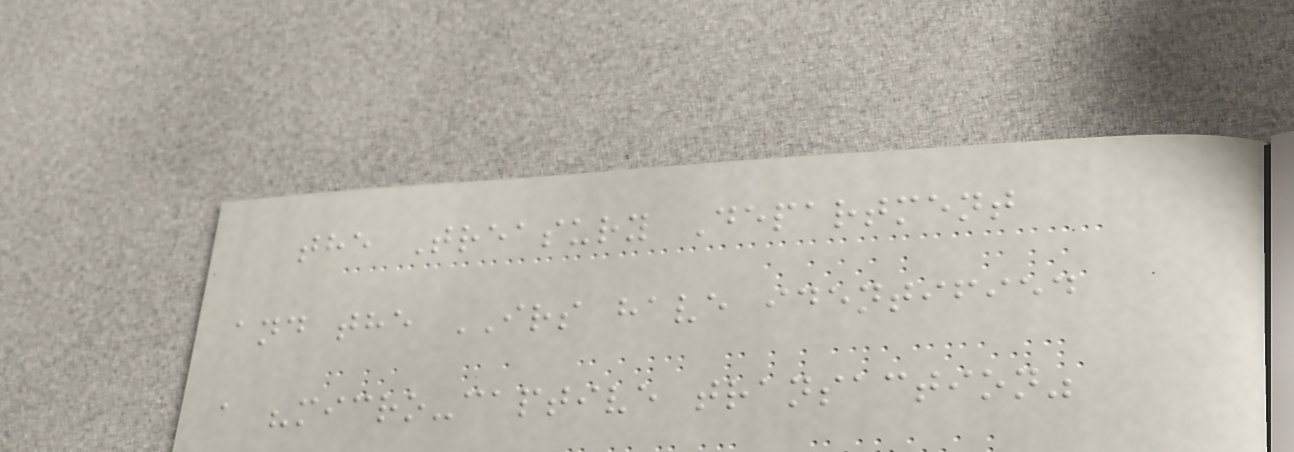the Treasury Department
and the IRS have identified
a "micro-captive transaction"
